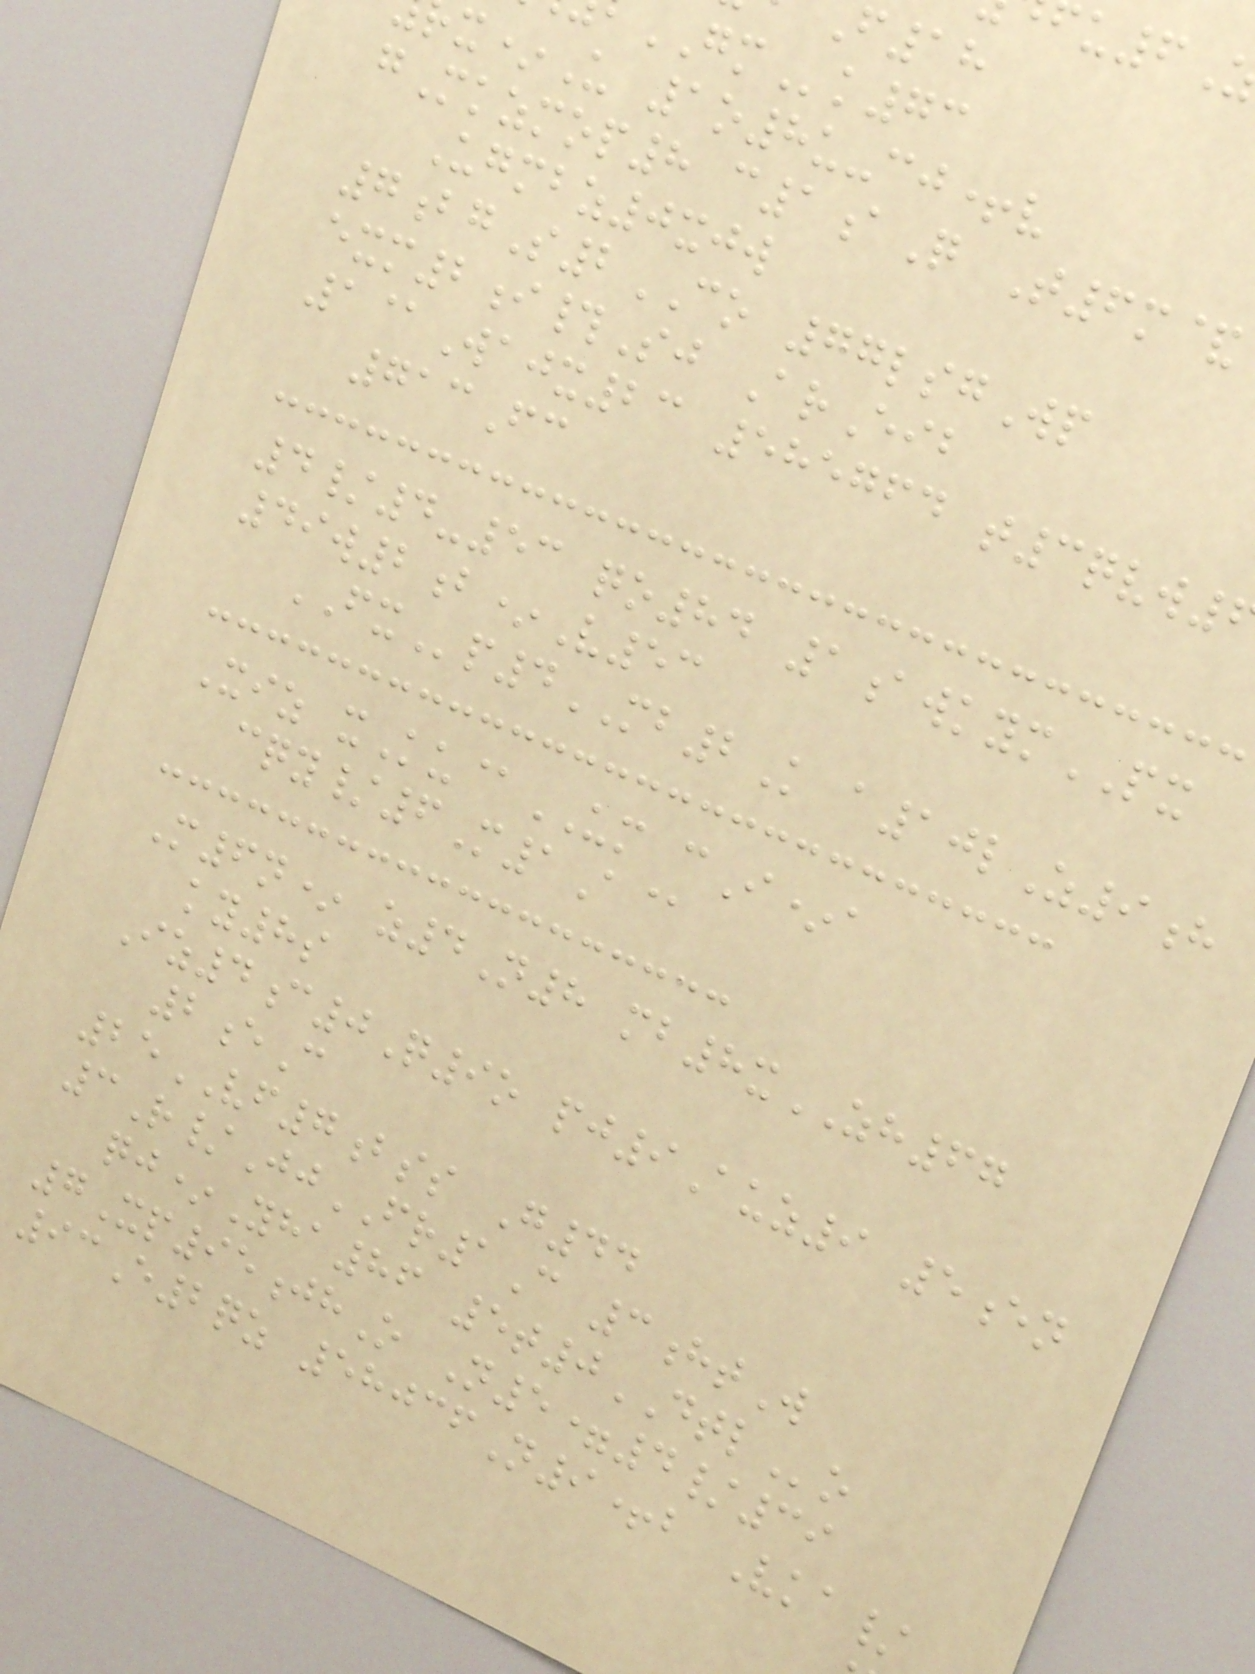GMk73
x*U 1o8u-cj+v
gMkzmop8 c1aQ T6m&
Ugmbz0xjw
7bgS2CO 77lsgWp
exm2i#Sj ArEib
1@Wajx23 585764 t3qvw
713Fc
4/4-53 qo84 1awkymPX
49w2b*V53
FXp4MB2K a10lZ9h
Xiz xKu@UM cI*a
cqy/6M1A@
M6n* z4N8 mb8xZH67
ky8s
Iz4c0Q9o pj9Auz9 5en
2eC
25VF7bss G44
3R/JjFR1C 3htW
qj*Yha86 5t0DTLo
7Xp95jhO N5=4/39
93E2qz 58036N9+b Vka/
